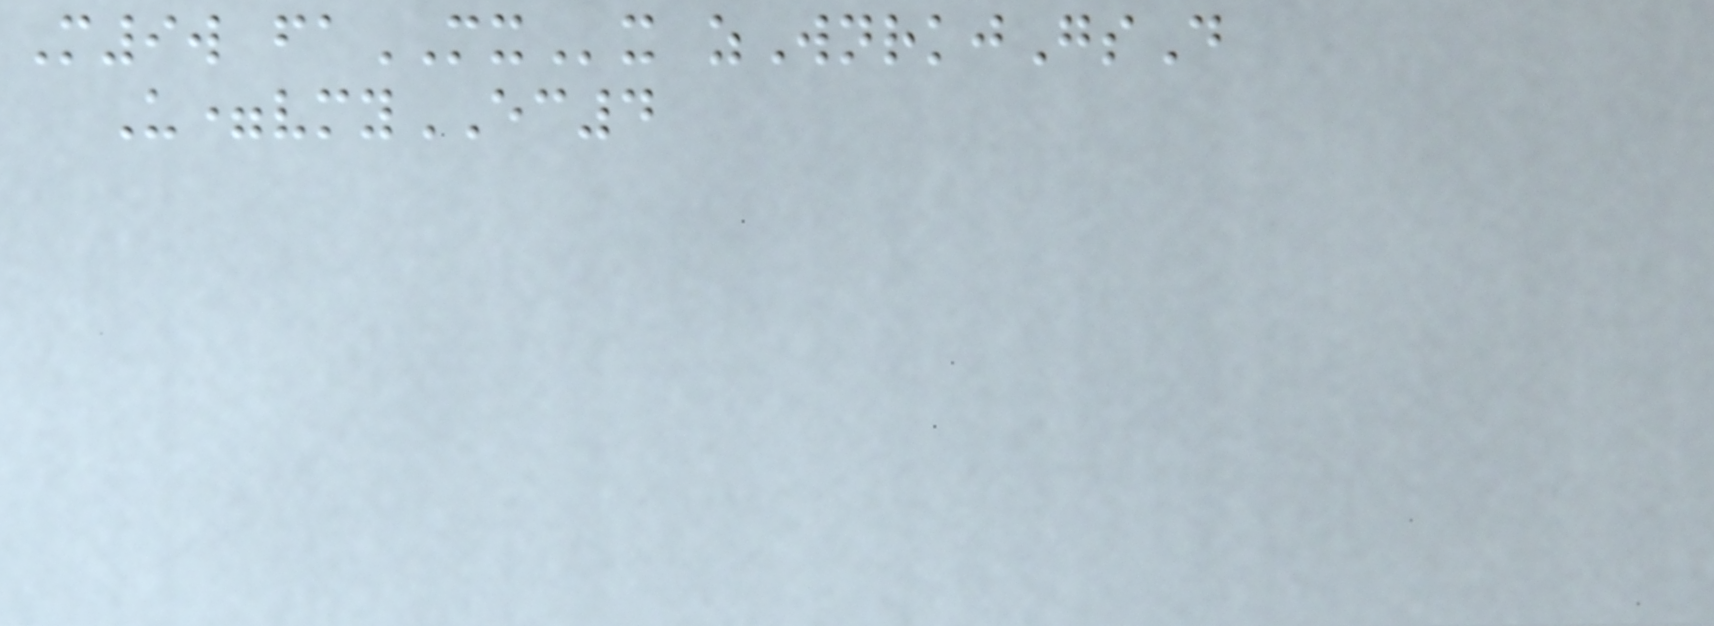M9w faMXx zWnrkjGsD
U=vmyEC4
